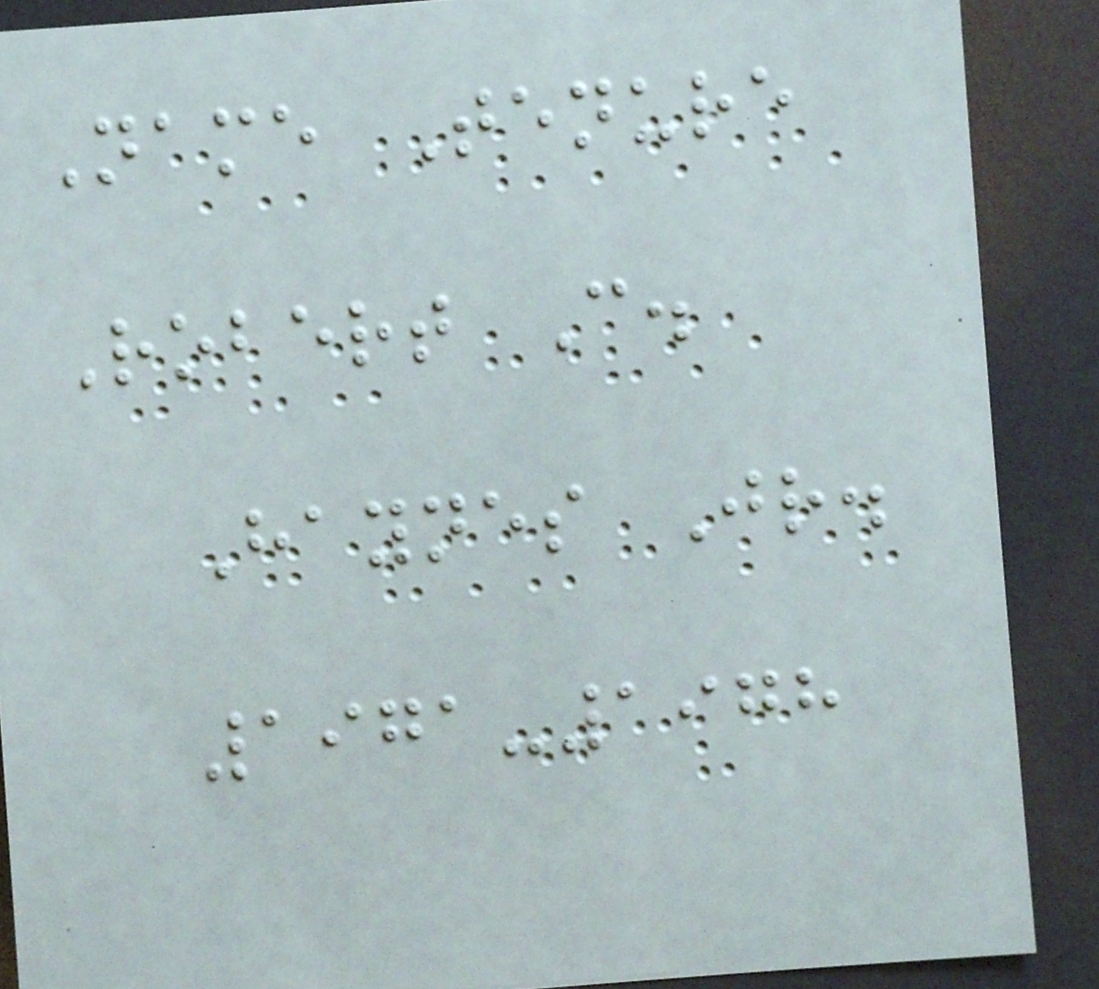Name Tenure
Robert C.
Haynes Jr.
1971-1978
